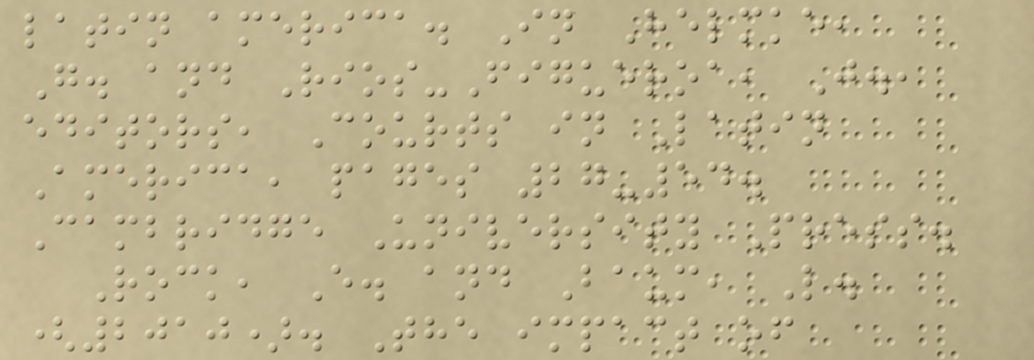latin america. In Helmke,
G. and Rios-Figueroa, J.,
editors, Courts in Latin
America, pages 27-54.
Cambridge University Press.
Rock, E. and Baum, L.
(2010). The impact of
